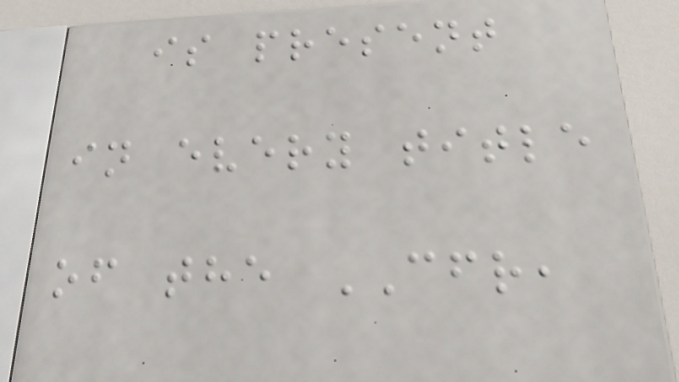is present
in every title
of the CFR,
